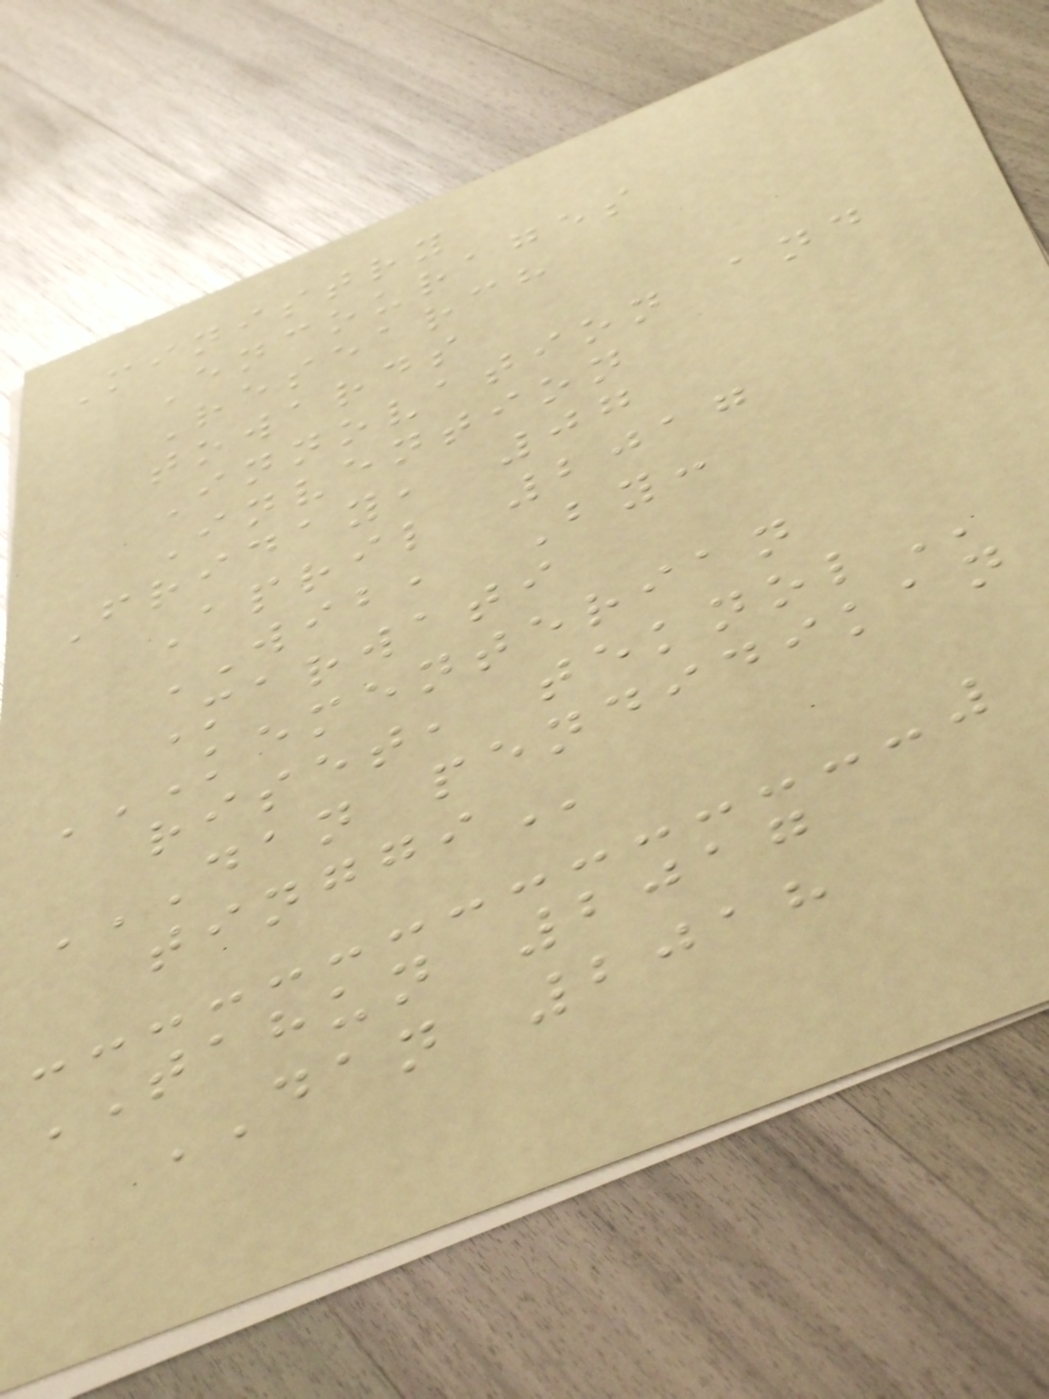Ministry
Encourages
Research
towards
Innovation and
Invention
Friday, 07
April 2017
WIB, By:
Marwati
KEMENTERIAN
RISET, TEKNOL
DAN PENDIDIKAN
TINGGI
TAHUN 2017
DAN 2018
